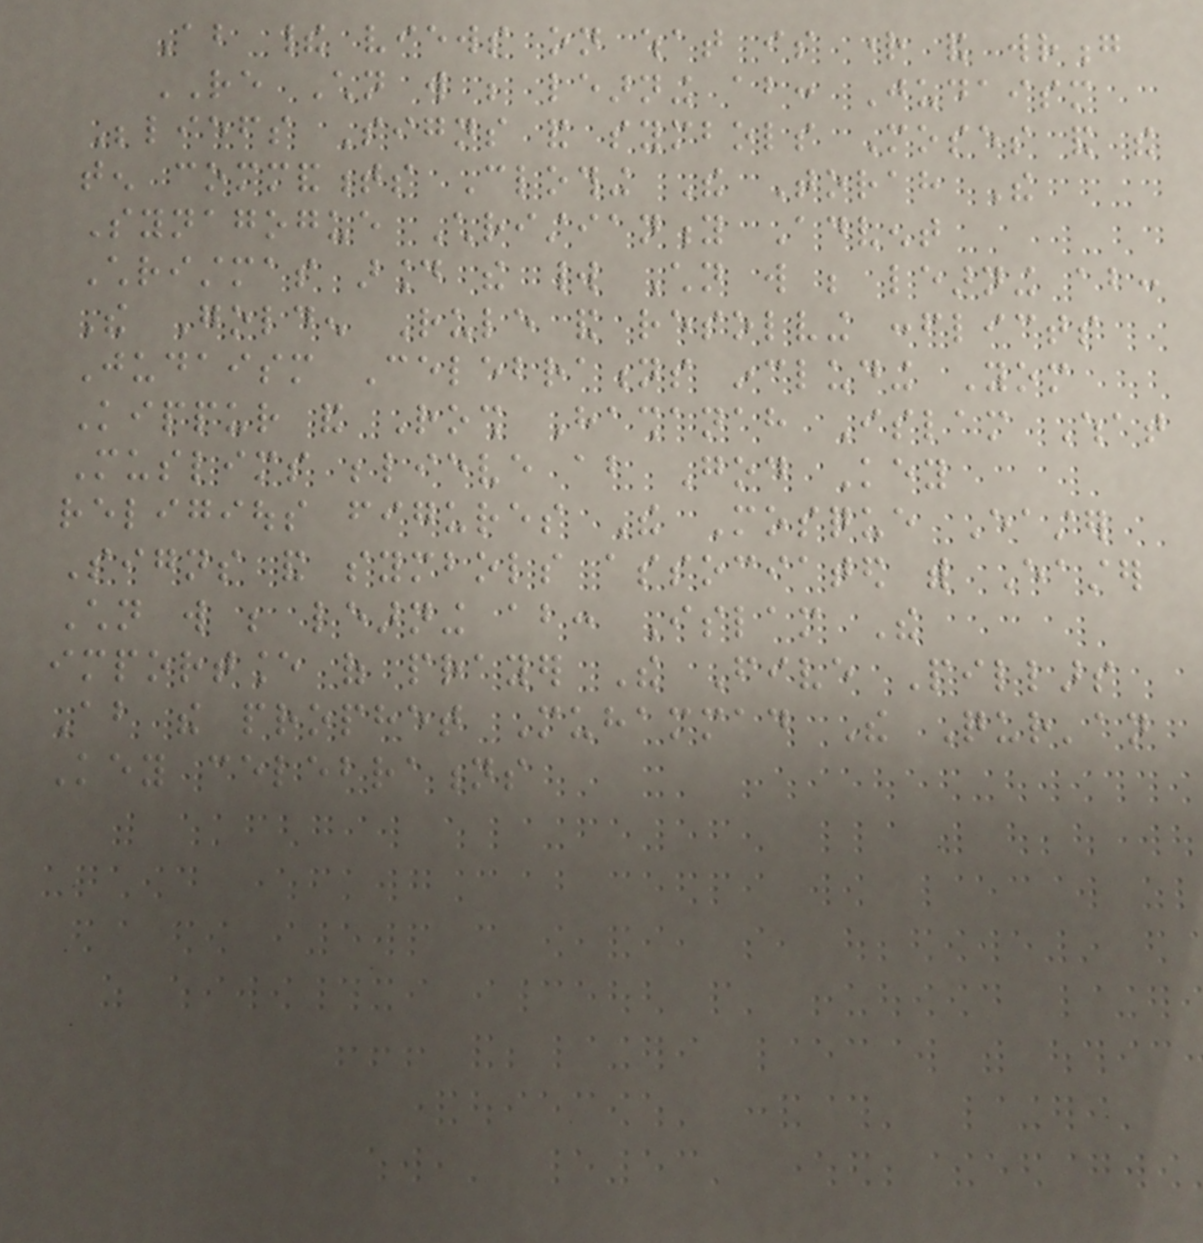About their views on what is right and wrong
RE Children will be learning about: Judaism
Beliefs Signs and symbols Moses and the
ten commandments Clothing The Torah The
Synagogue Christianity Advent
Christmas around the world Children will be learning about:
The Golden Rule and resolving conflicts
Judaism Celebrations including Yom
Kippur and Rosh Hashanah Islam What
Muslims believe about God Key
religious figures The Mosque Easter
Signs and symbols associated with Easter
Children will be learning about: Islam The
importance of prayer The Five Pillars
About the prophet Muhammad The Qur'an
Key celebrations
